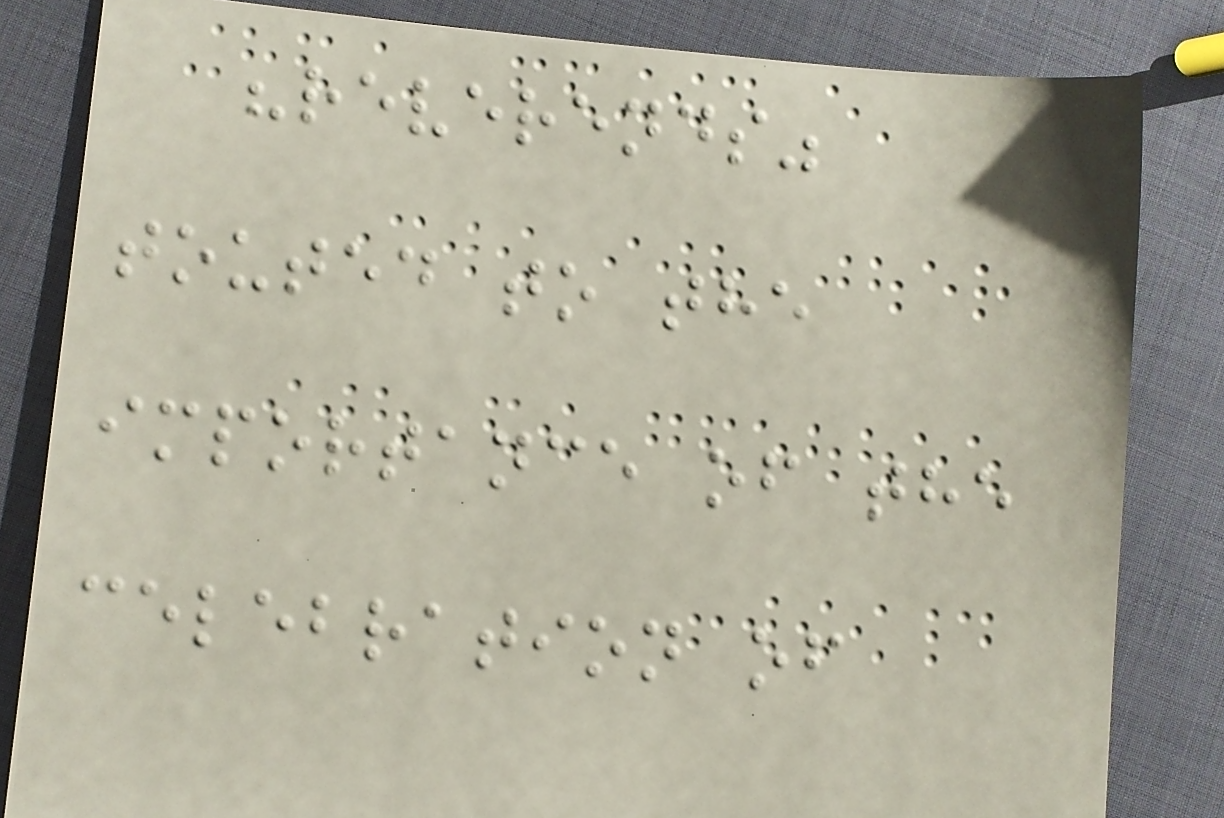"reverends"
touted to the
importance of the
celebration of
